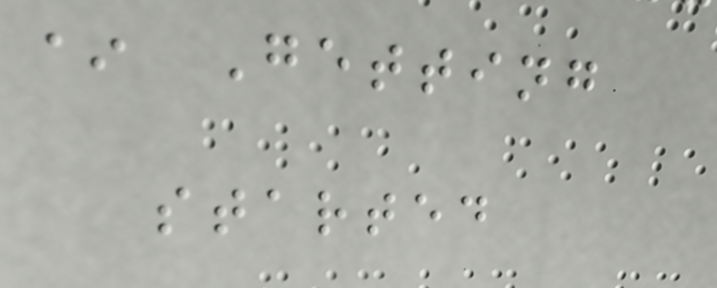* Getting
started
